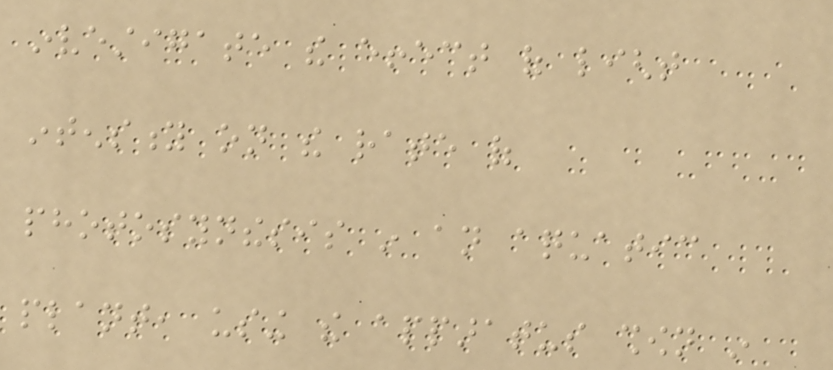investigate the effect of light
intensity on the rate of
photosynthesis in an aquatic
plant, using the apparatus shown in
